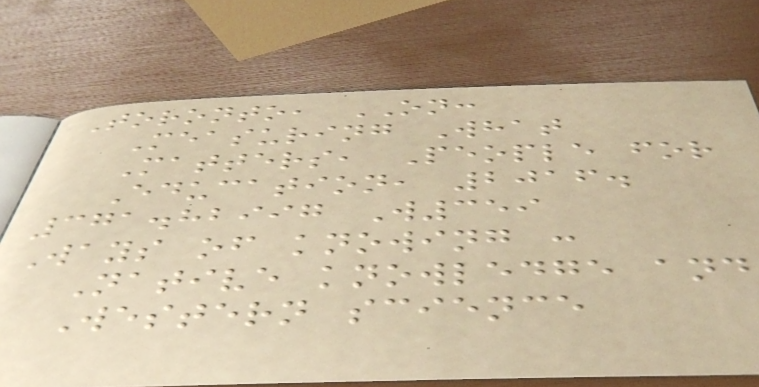Toronto, ON:
Measuring What
Matters, People for
Education, 2016.
371.82997 W359
Ways of knowing :
Native knowledge and
Western science
